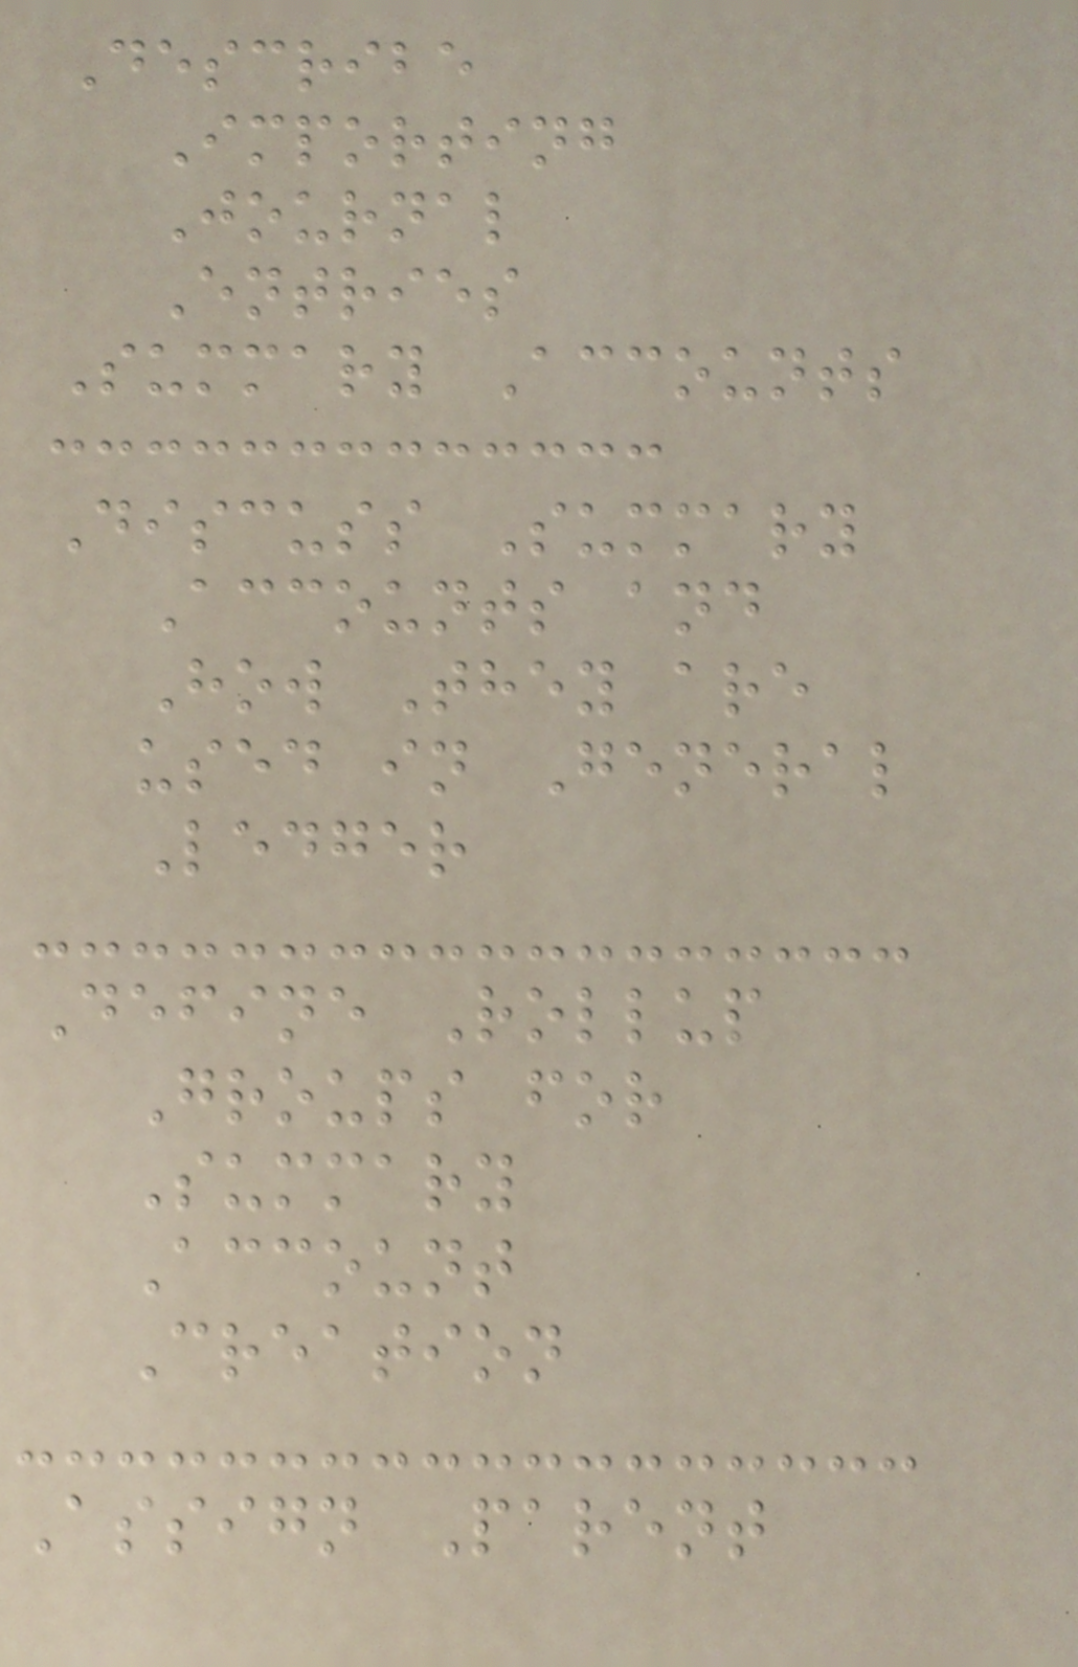Describe
Importing
Journal
Entries
Summary Accounts
Discuss Summary
Accounts and
How They are
used in General
Ledger
Define Rollup
Groups for
Summary
Account
Creation
Assign Parent
